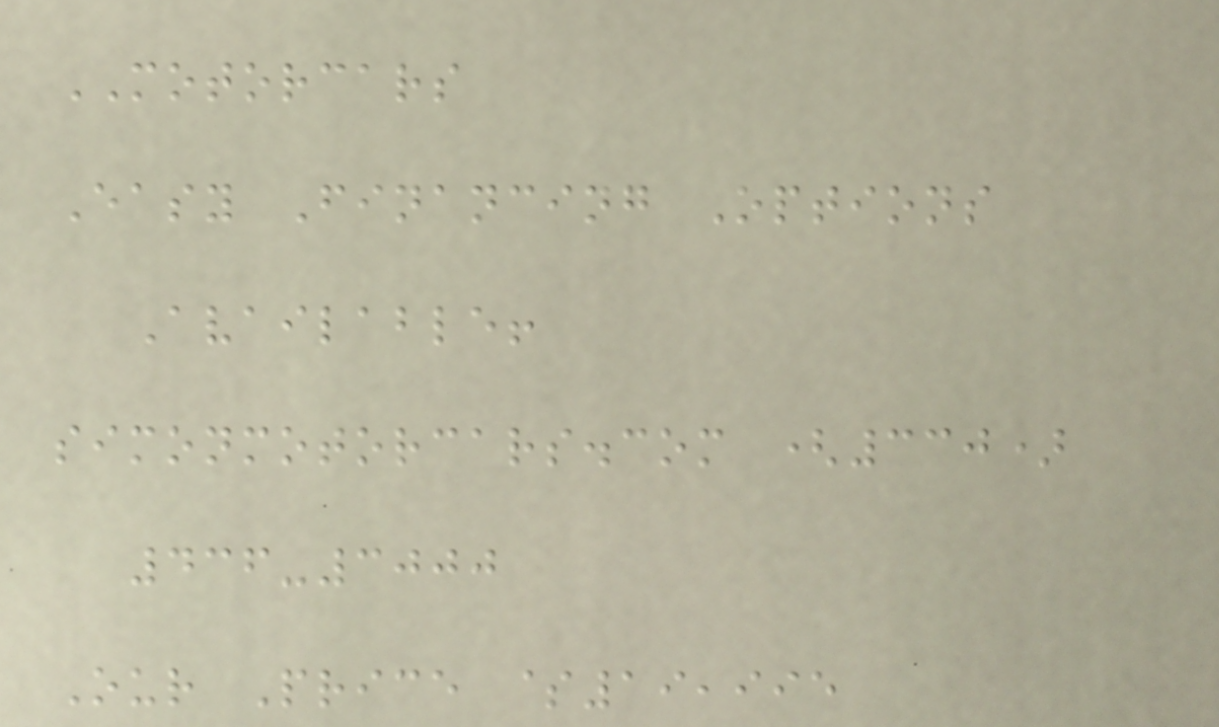MOTORCARS
Easy Financing Options
Available!
simonmotorcars.com (330)
436-3000
Our Price $19,995
